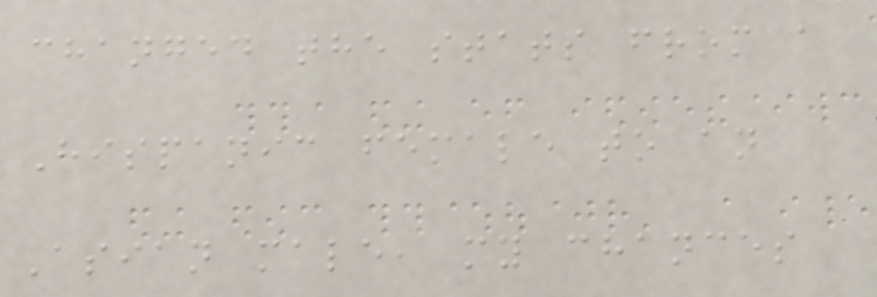changed the stats from a
Hispanic female to an
Asian male, my chances
